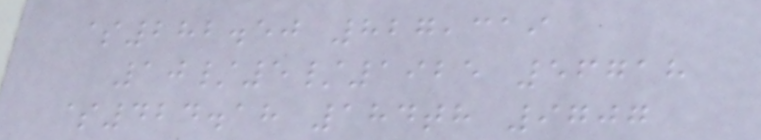$282.50 827,319
10/5/1925 56718
$424.18 184th 9707
